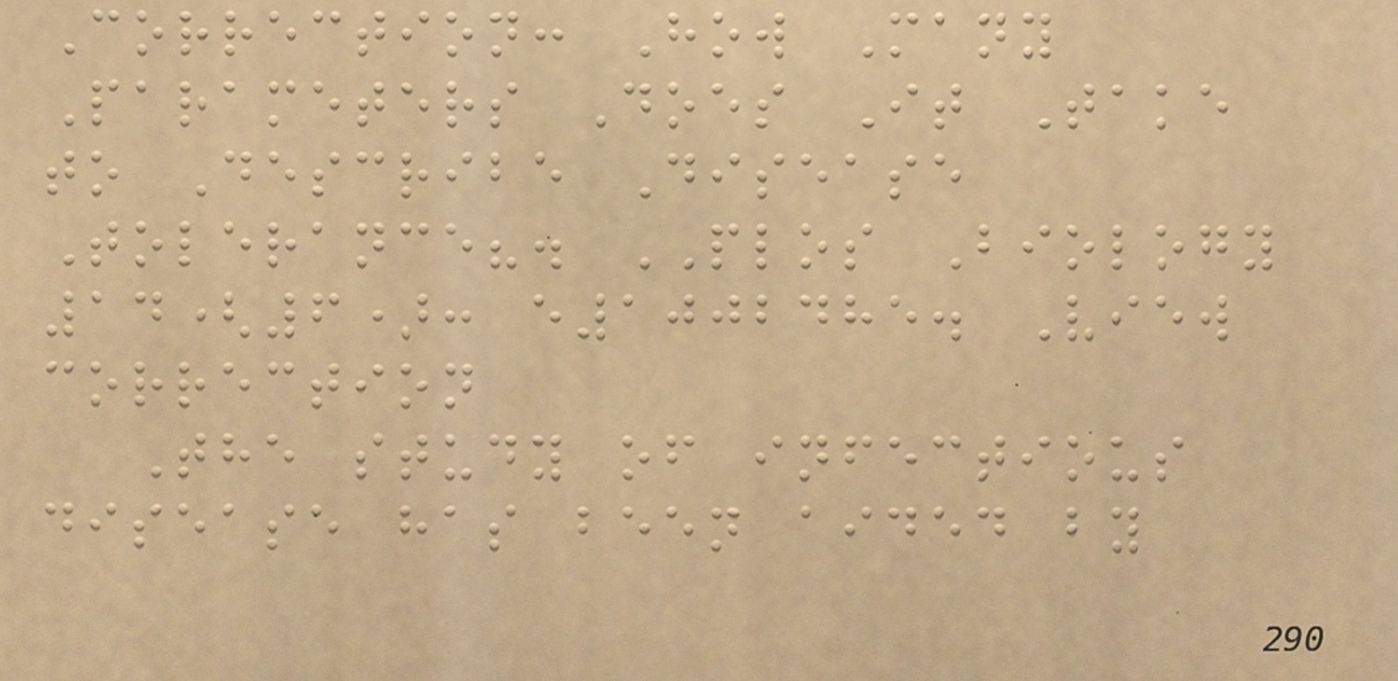Correction: How Many
Parameters Does It Take
to Describe Disease
Tolerance?. PLOS Biology
14(6): e1002485. View
correction
The study of infectious
disease has been aided by
